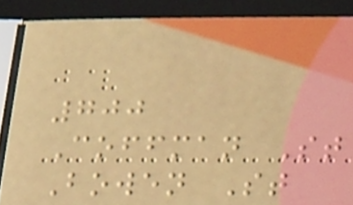700
Coffman St
Bowen St
